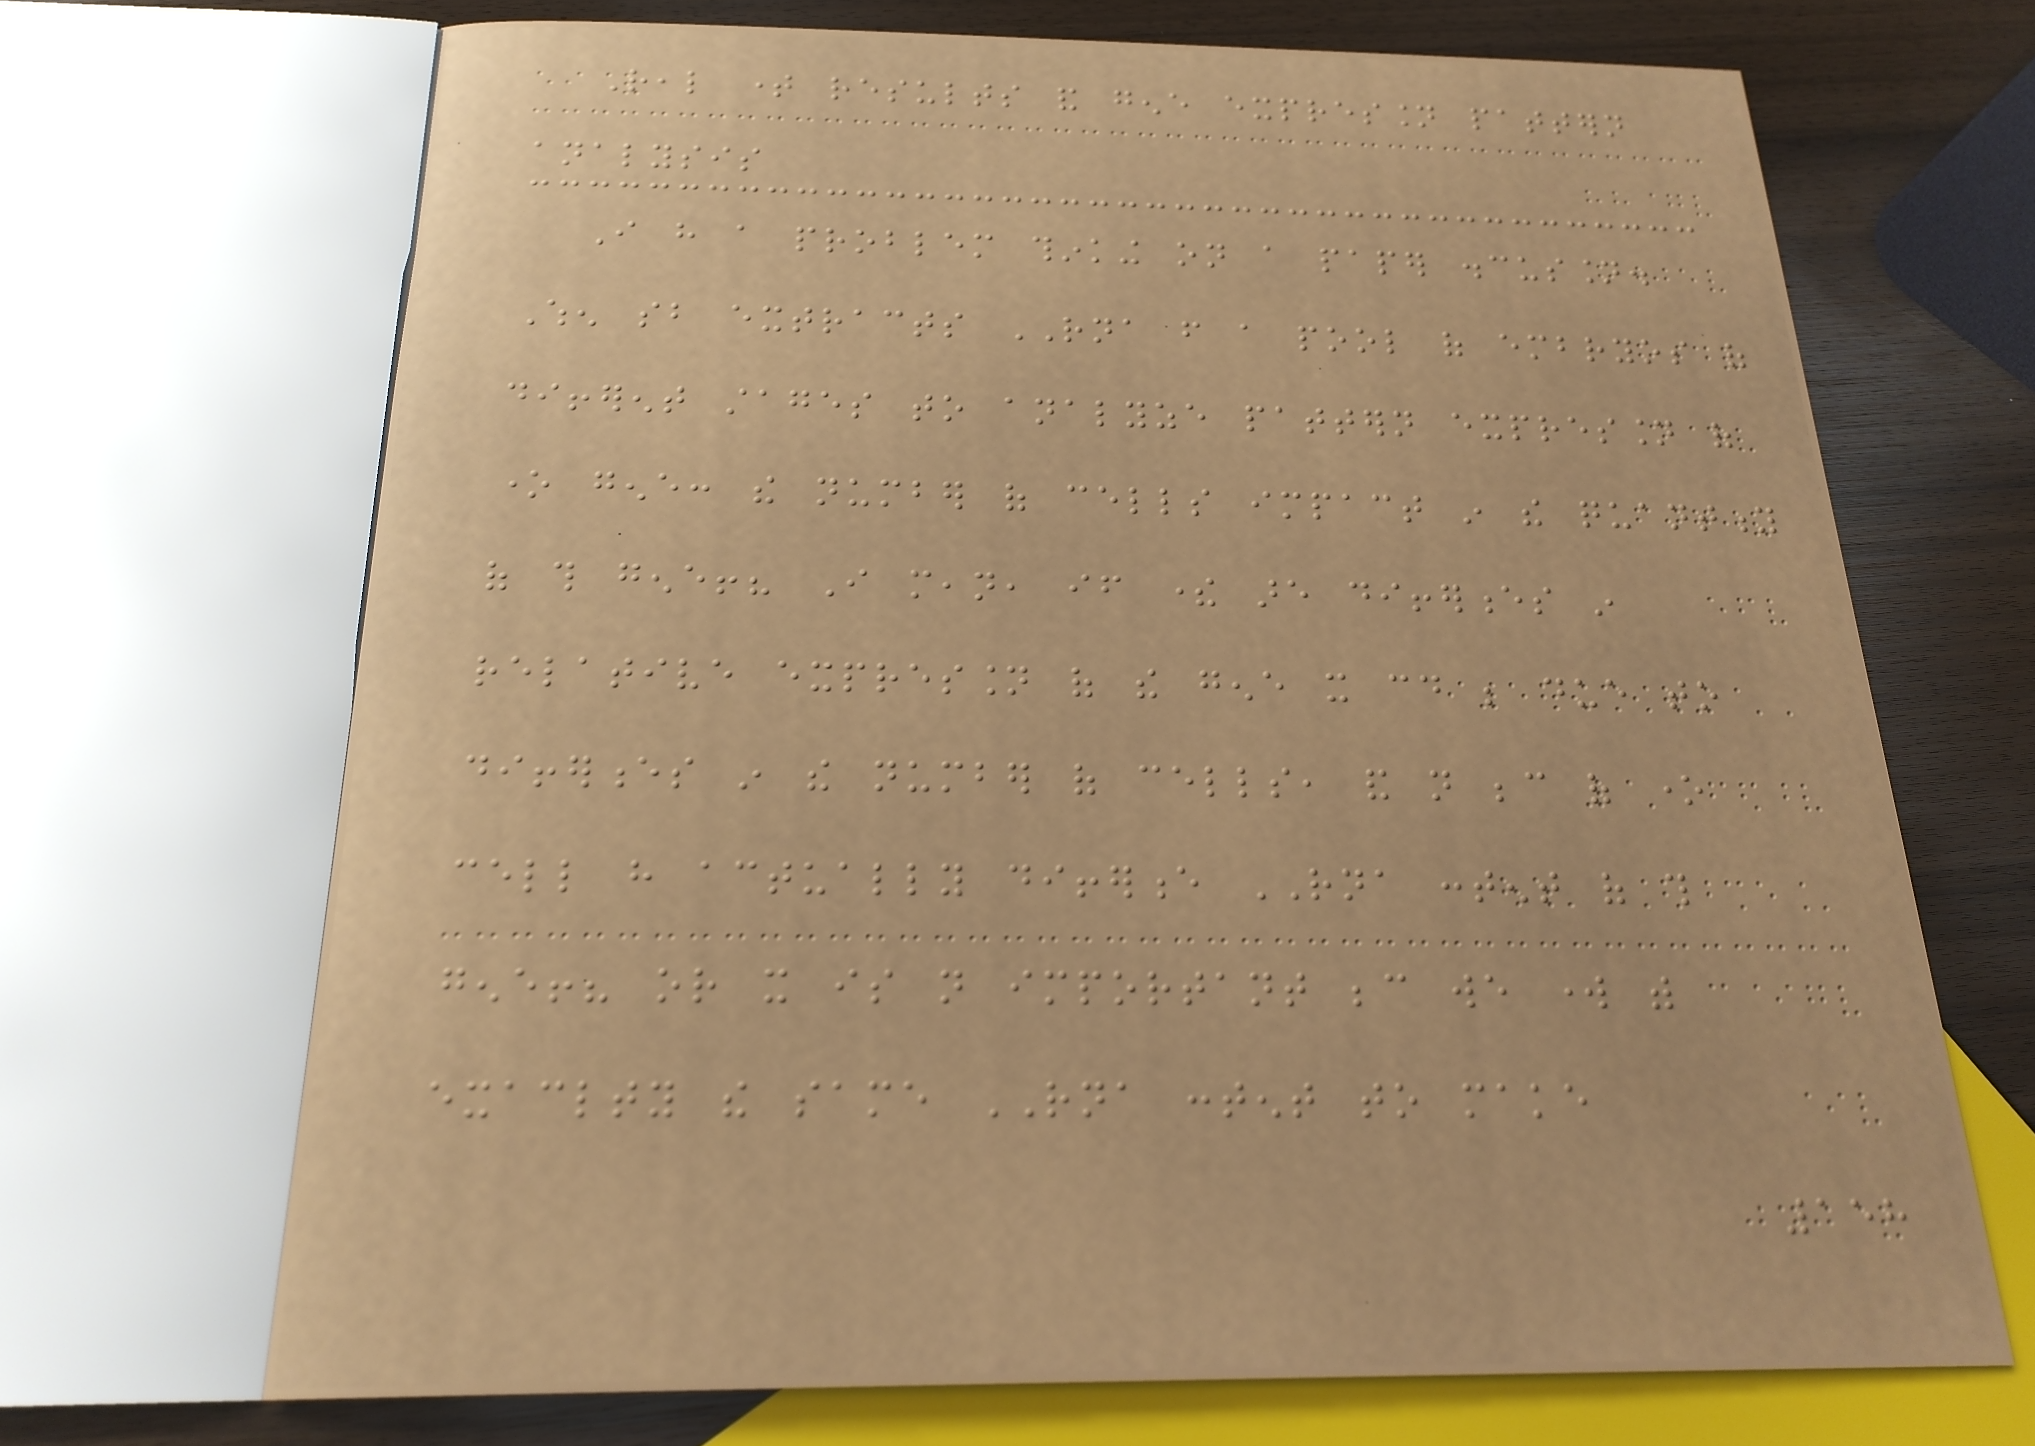Real time results and gene expression pattern
analysis
I have a problem thinking on a paper discussion.
When sb extracts RNA from a pool of embryos of
different stages to analyze pattern expression of
one gene: the number of cells impact in the quantity
of this gene!? I mean, if there are differences in
relative expression of the gene it could be due to
differences in the number of cells, and not because of one
cell have actually difference RNA content of this
gene!? or it is not important because we work with
exaclty the same RNA content to make
158
